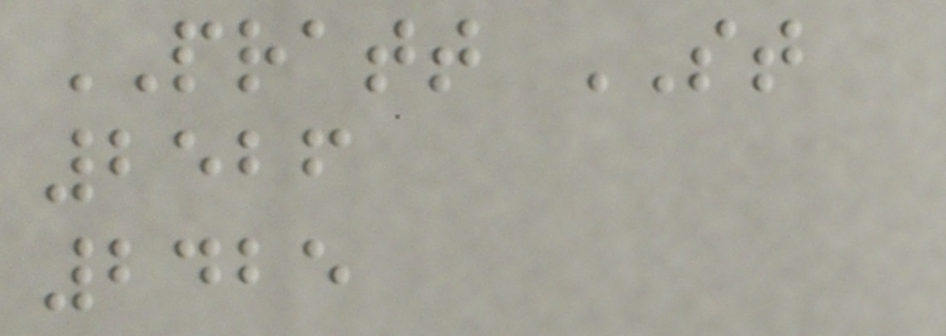PRATT ST
2526
2425
